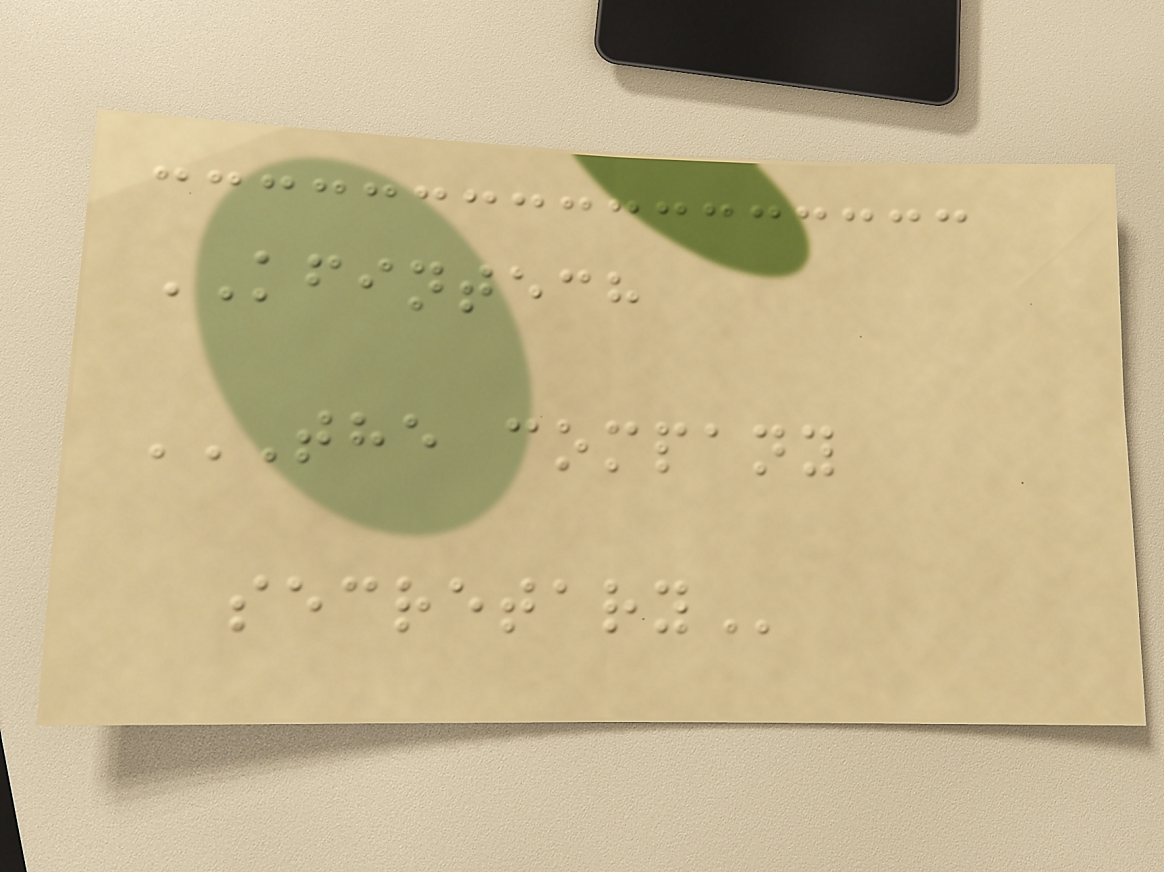KFINTECH
THE COMPANY
SECRETARY
